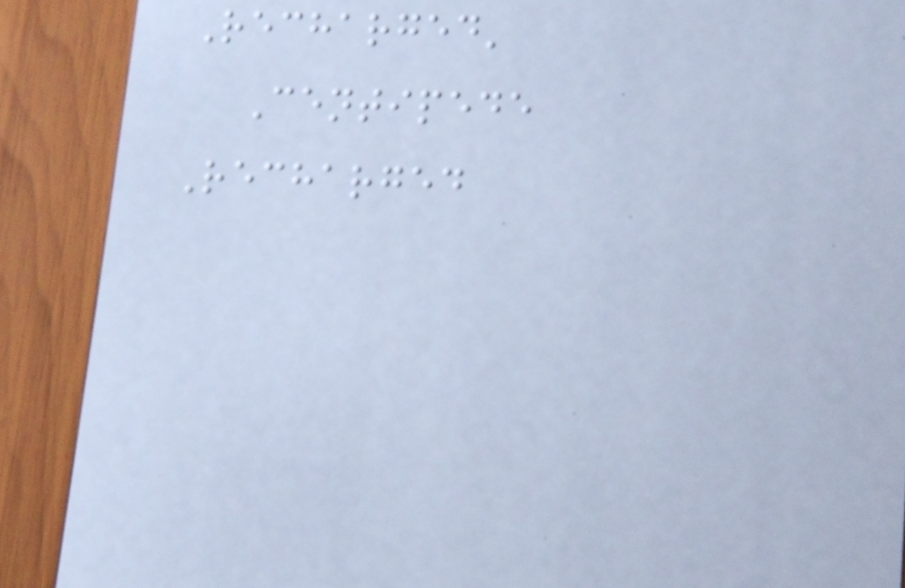Recharged'
Centipede
Recharged
